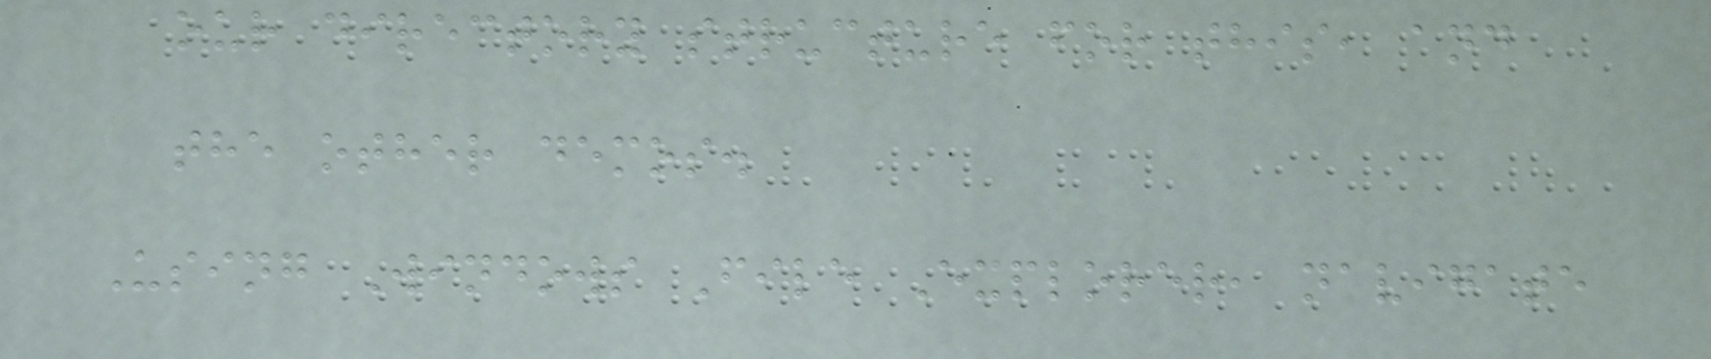our directory structure for this, and
the other demos.
Using Windows File Explorer, navigate
